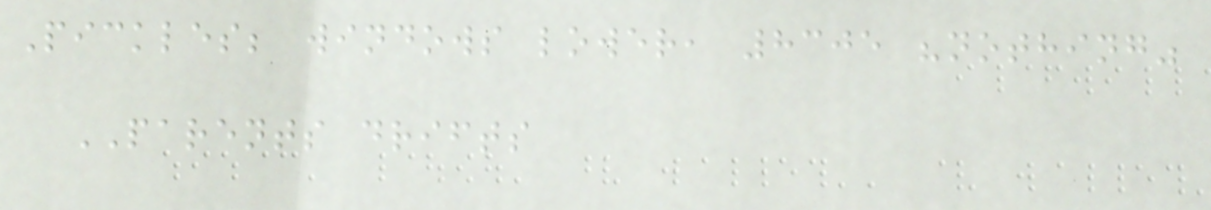Pickles; windows lower, 8305 "nothing"
PARENTS drifts
